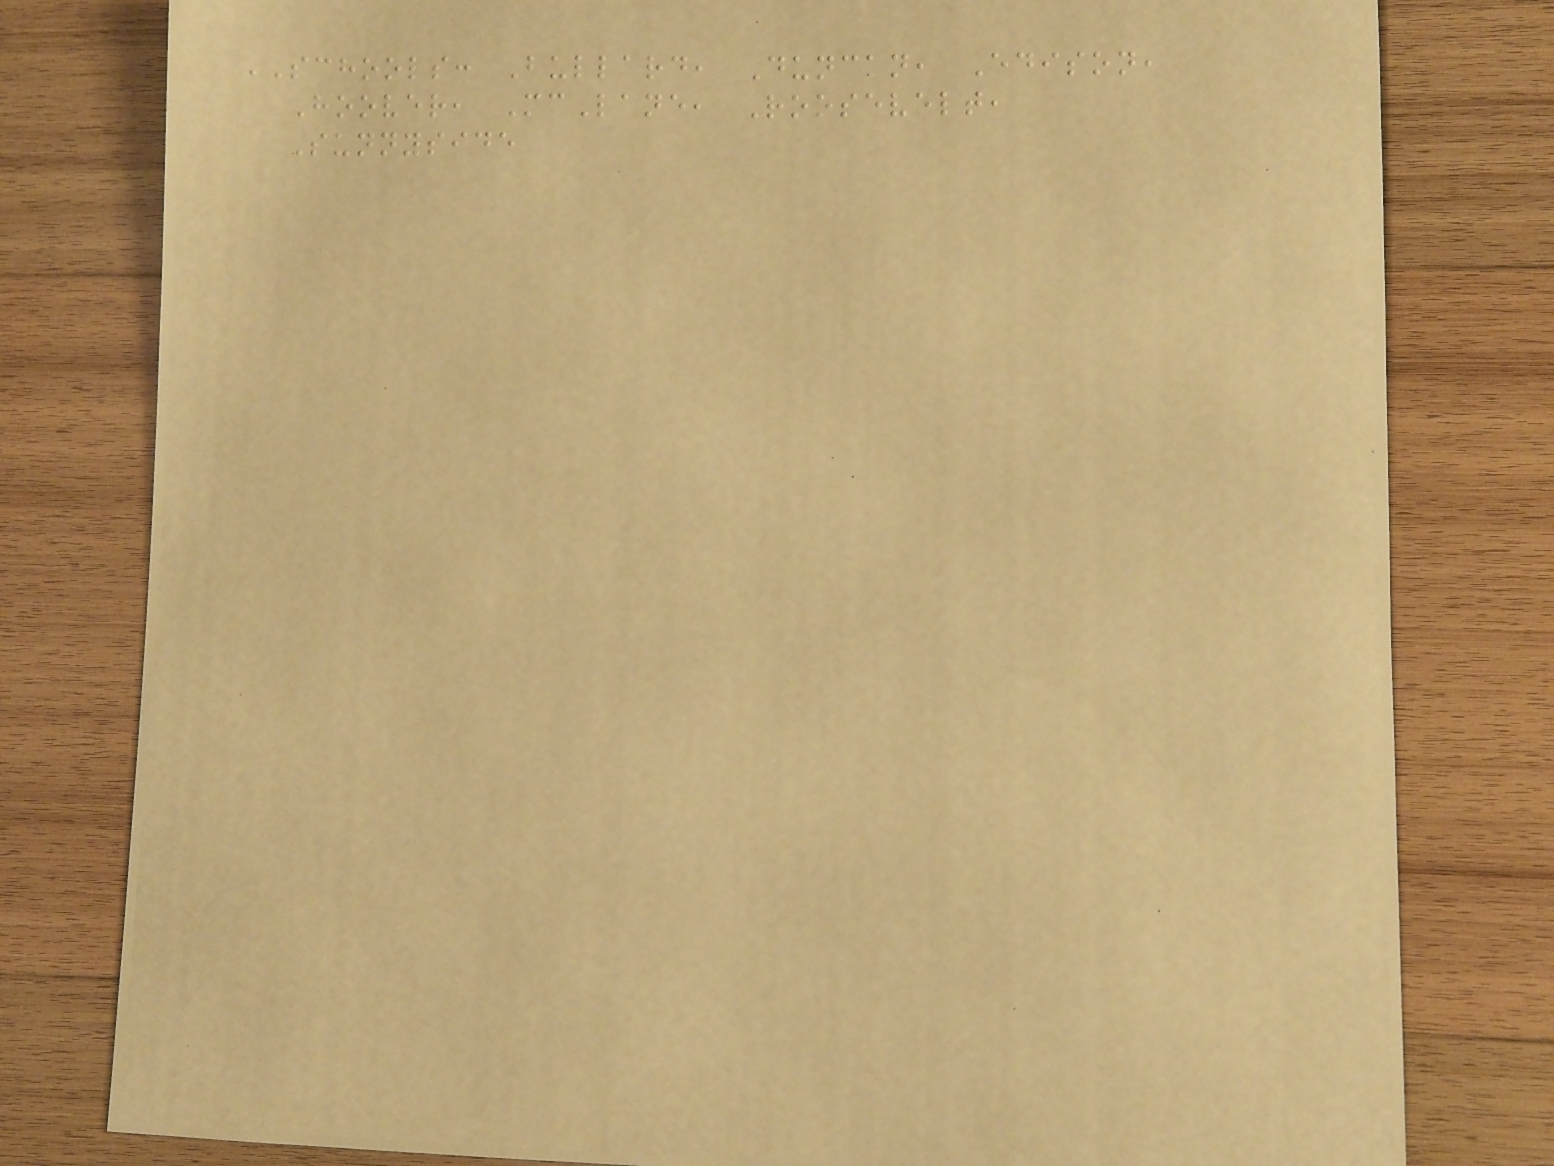SCHOOLS: Bullard, Duncan, Edison,
Hoover, McLane, Roosevelt,
Sunnyside
